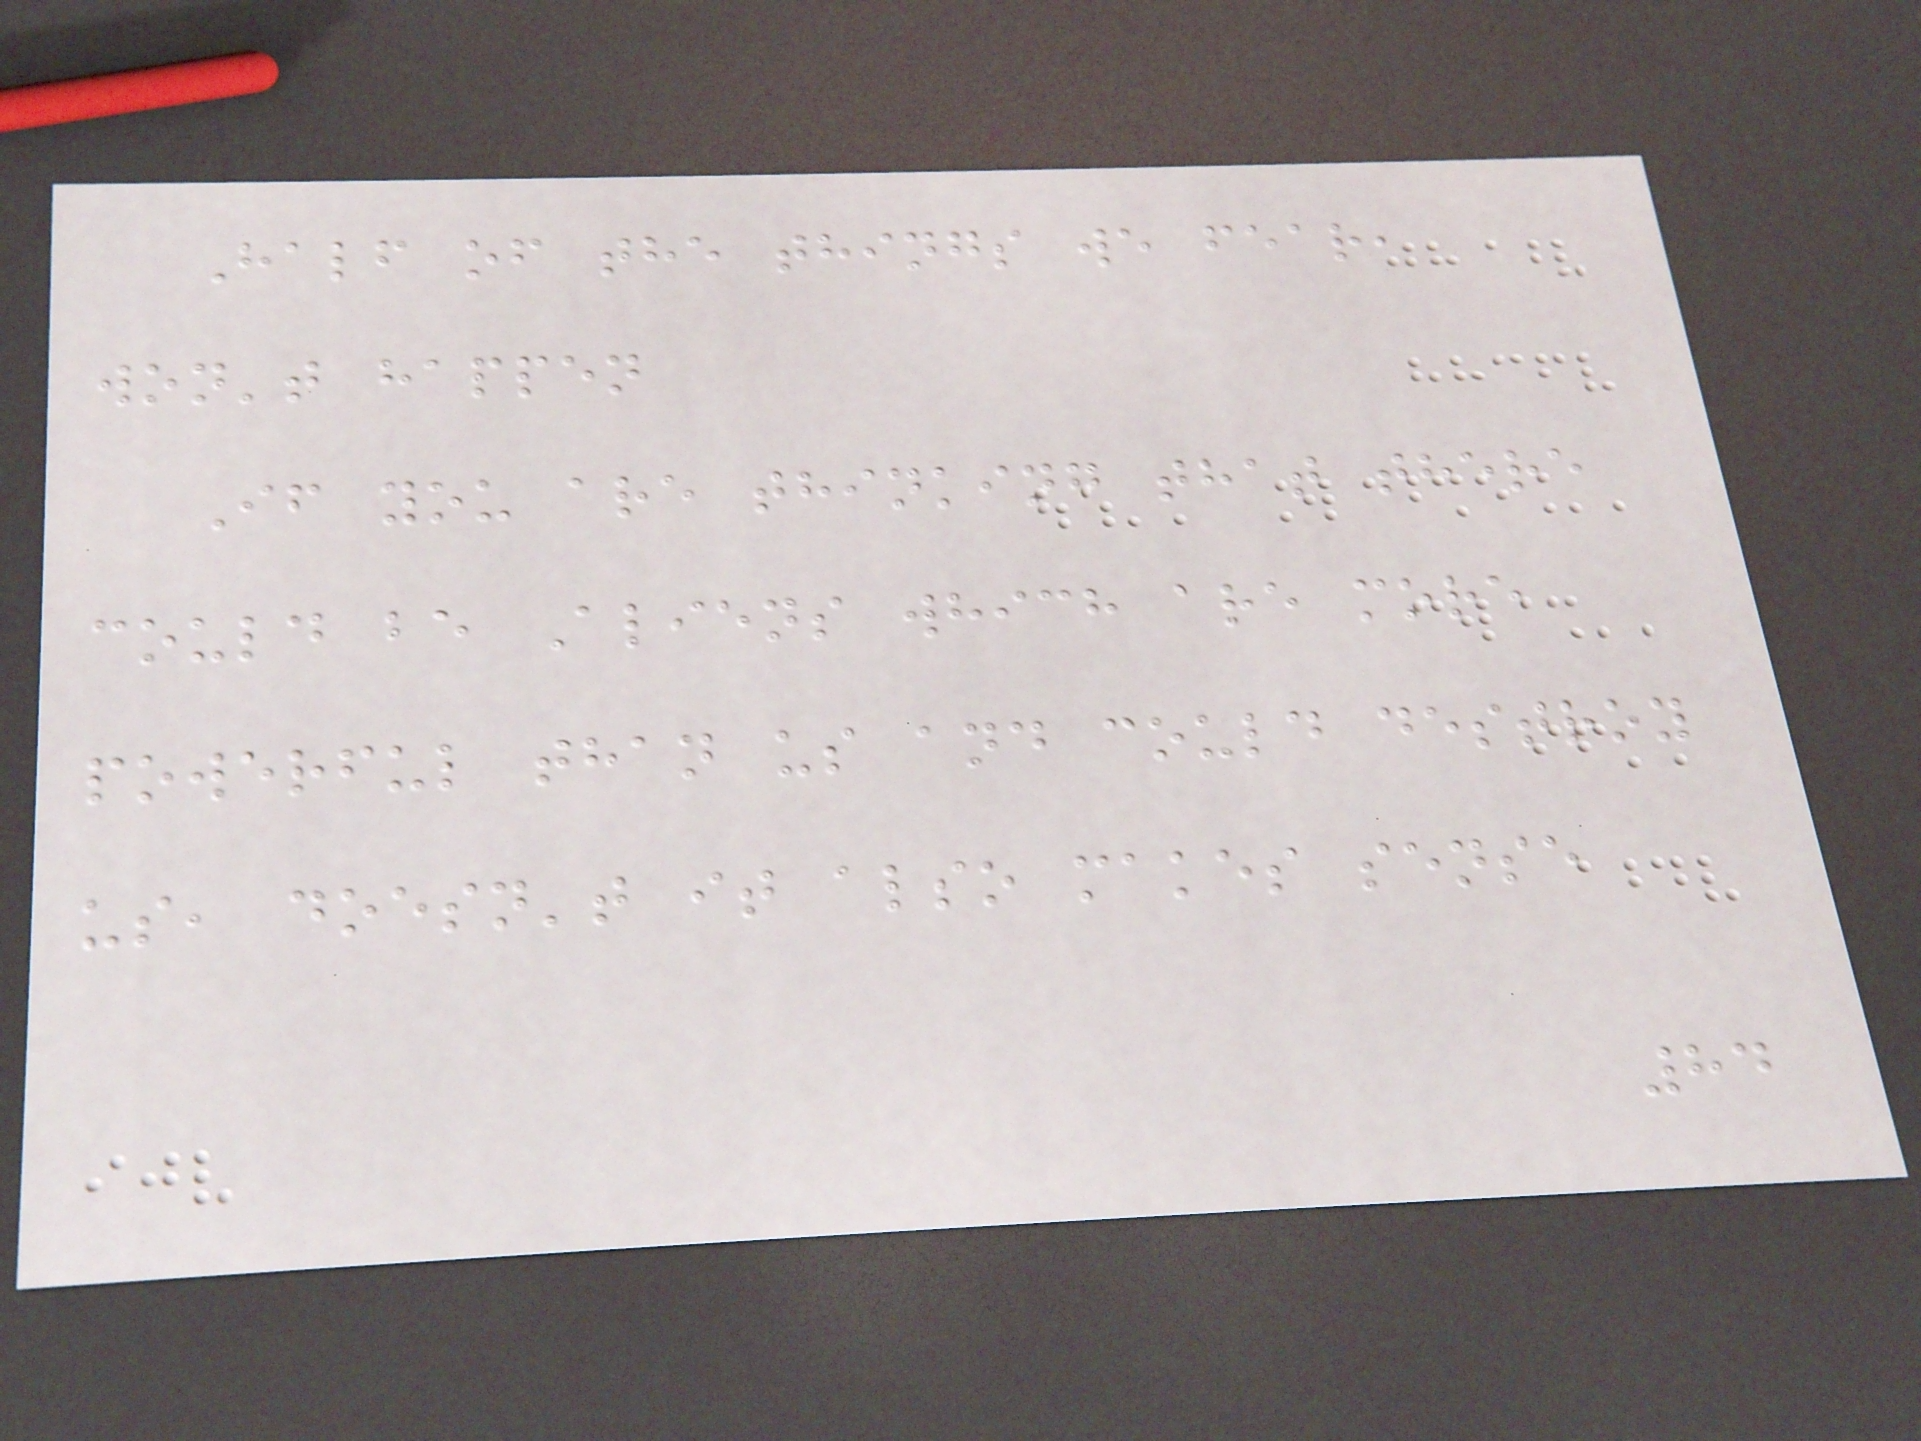Half of the things we fear,
won't happen
If you are thinking that there
could be Aliens which are more
powerful than us and could destroy
us, doesn't it also makes sense
84
